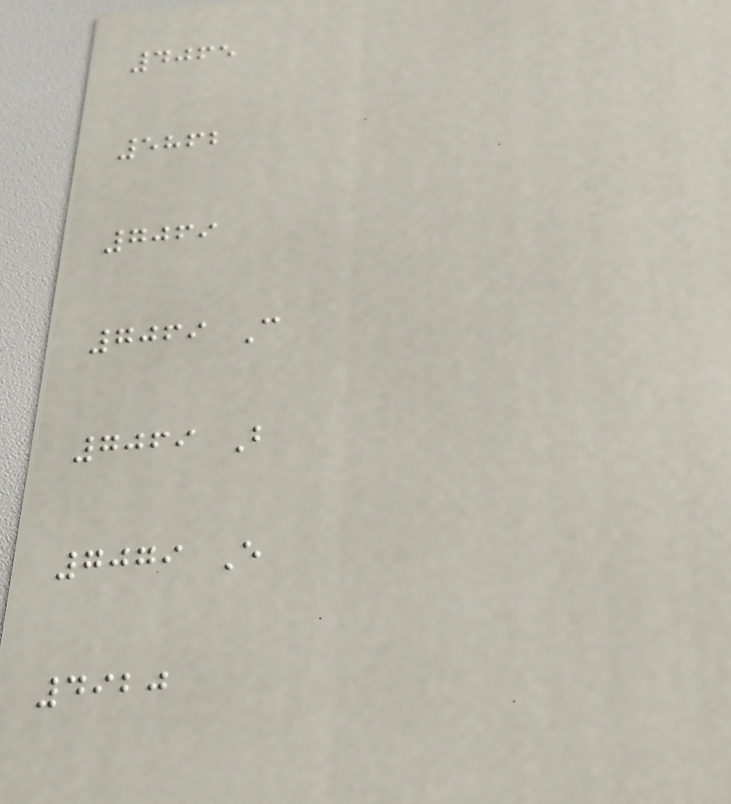4065
5862
7069
7069 C
7069 B
7079 E
4920
